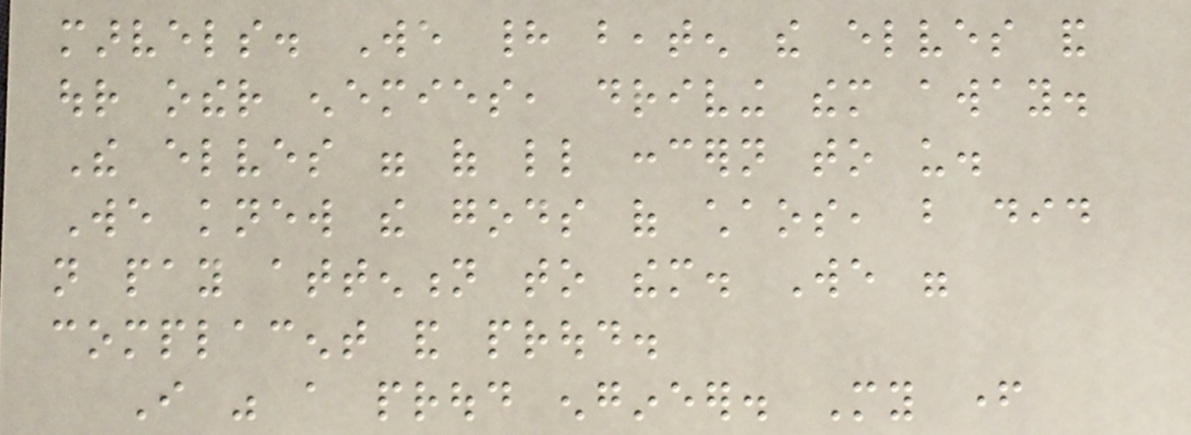marvels. We had beaten the elves and
our other enemies, driving them away.
The elves were of little concern to us.
We knew the gods of chaos, but did
not pay attention to them. We were
complacent and proud.
I was a proud engineer. My father
